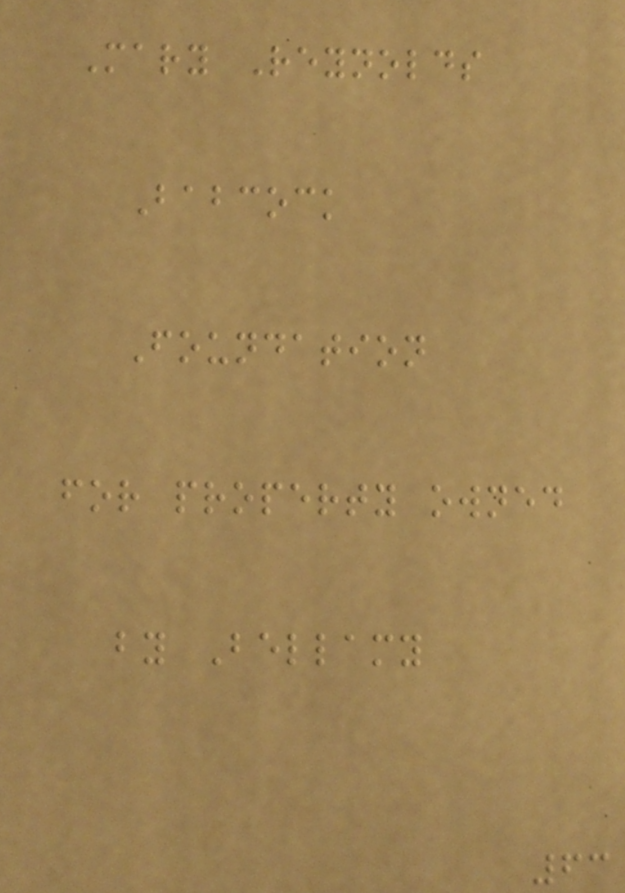Mary Reynolds
Babcock
Foundation
for property owned
by Bellamy
63
